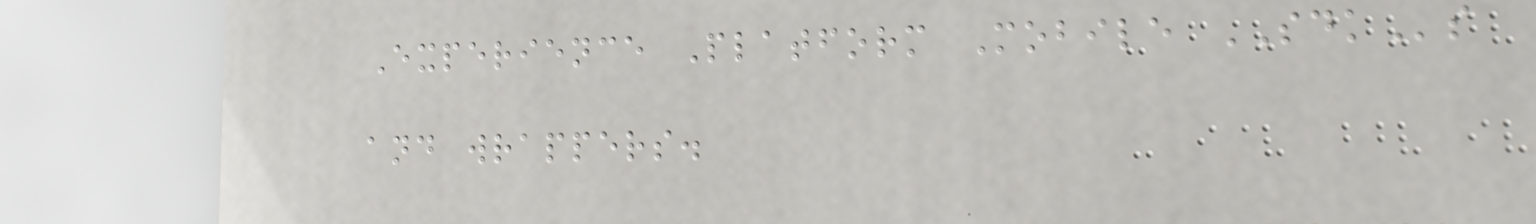Experience Platform Mobile SDKs
and wrappers.
